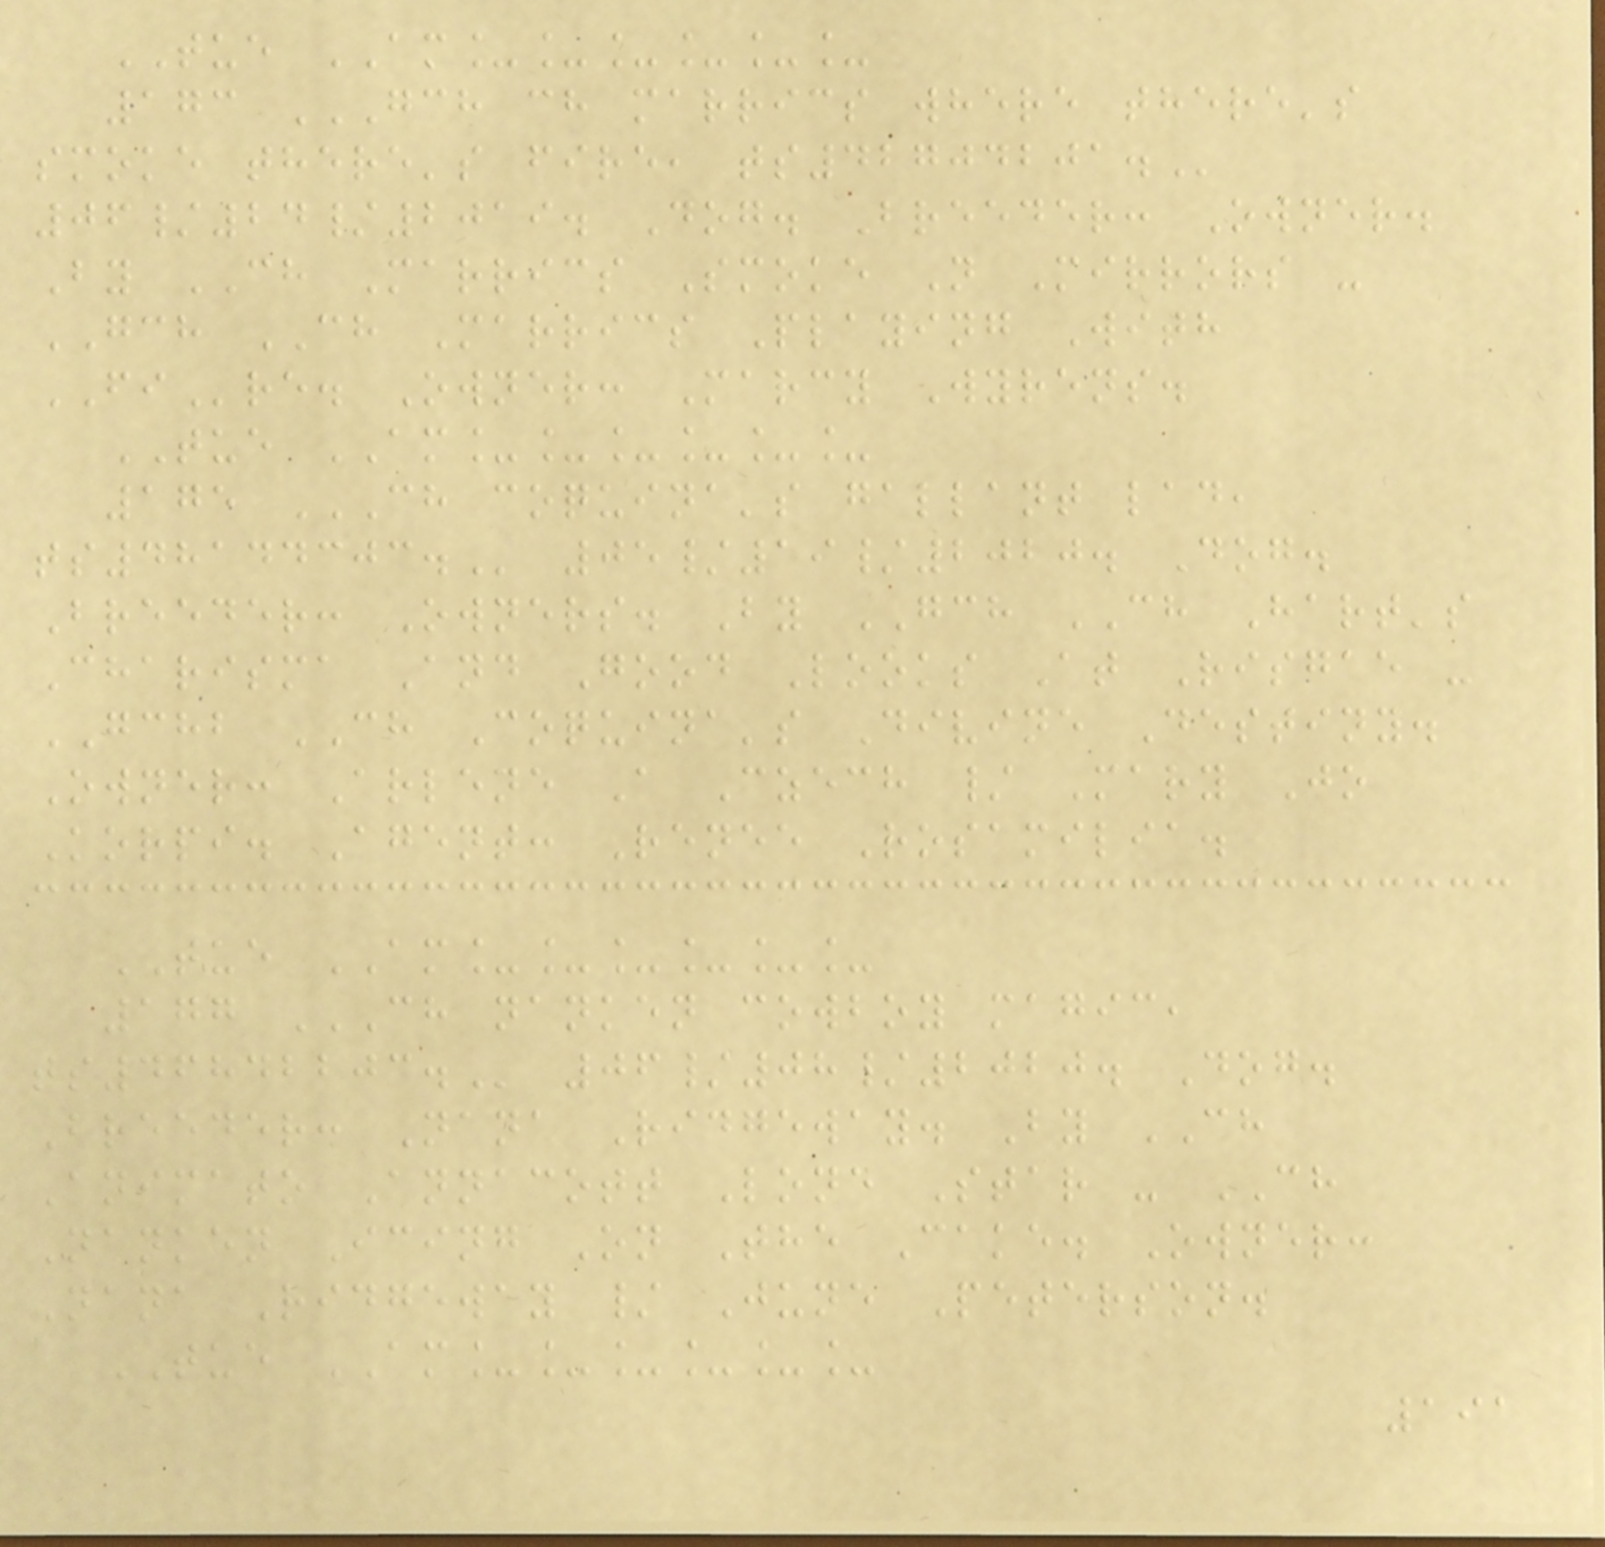TUE AM______
173 GCH CH MARRICS WHERE THERE'S
SMOKE THERE'S FIRE, TS42704201.
06/24/2019. Dog. Breeder: Owner.
By CH Marrics Smoke N Mirrors -
GCH CH Marrics Playing With
FIre. Owner: Marcy Wyrens.
TUE AM______
175 CH COQUINA'S GALLANT LAD,
TS48144303. 05/19/2020. Dog.
Breeder: Owners. By GCH CH Hart's
Charisma And Good Looks At Risgae -
GCHB CH Coquina's Divine Destiny.
Owner: Arlene A Czech / Mary Jo
Korpi. Agent: Renee Rosamilia.
TUE AM______
177 CH NANKEN COWBOY MAGIC,
TS46842203. 06/08/2020. Dog.
Breeder: Nana Ridgeway. By CH
Animato Annacott Lone Star - CH
Nanken Icing On The Cake. Owner:
Nana Ridgeway / June Peterson.
TUE AM______
191
